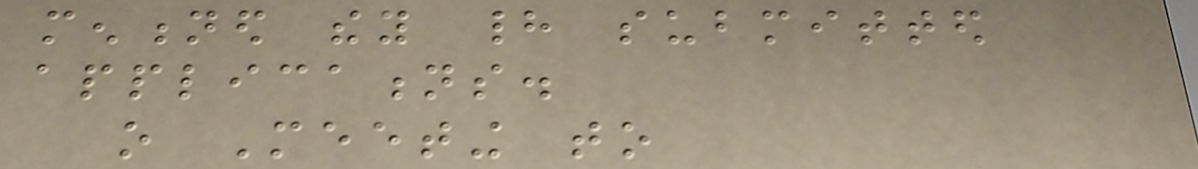mentioned they had submitted
applications.
o Meeting to
